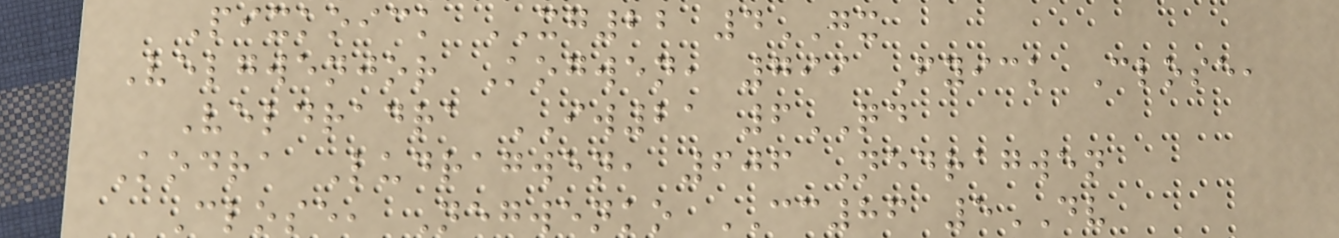Pixkoick XG22 4GX
Velgwenjor Kogwen, 799 Fyick Close,
Veldradra IW21 6QD
Kodra Ludragwen, 606 Nedragwen
Close, Negwenko CC86 5DV
